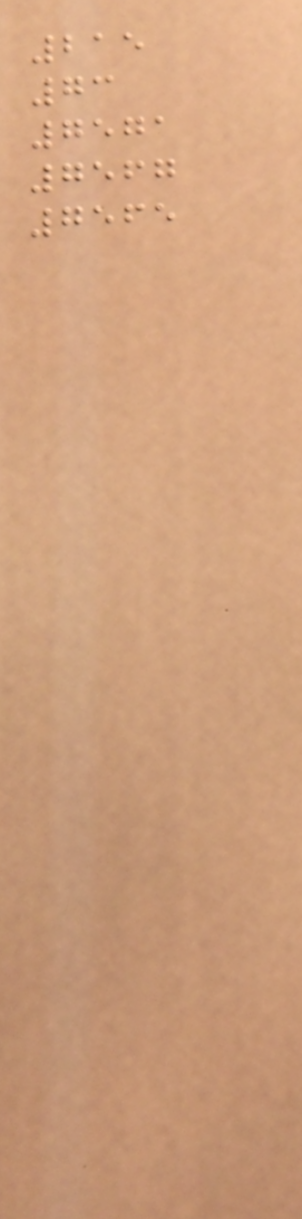215
73
7571
7567
7565
